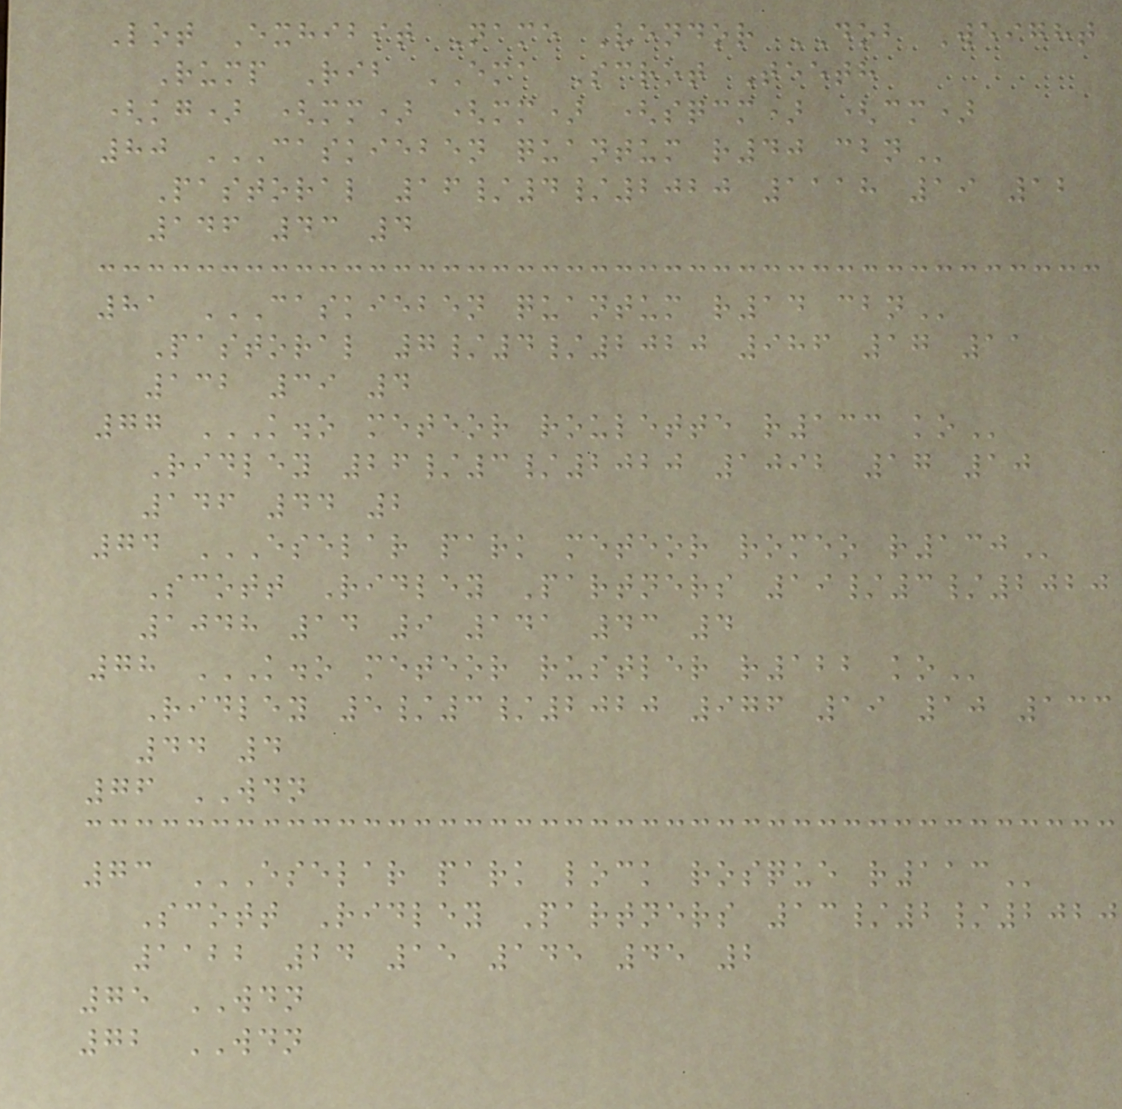Lot Exhibit Name Vendor DOB Weight
Rump Rib EMA Scrot Teeth
(kg) (mm) (mm) (sqcm) (cm)
80 CASKIEBEN QUANTUM R40 CBN
Pastoral 16/4/2020 1118 19 12
146 43 4
81 CASKIEBEN QUANTUM R14 CBN
Pastoral 7/4/2020 986 17 11
132 39 4
77 K.O METEOR ROULETTE R133 KO
Ridley 26/3/2020 1092 17 10
146 44 2
74 ESELAR PARK METEOR ROMEO R130
Scott Ridley Partners 19/3/2020
1048 14 9 141 43 4
78 K.O METEOR RUSTLER R122 KO
Ridley 5/3/2020 976 19 10 133
44 4
76 WDN
73 ESELAR PARK LOCK ROSQUE R113
Scott Ridley Partners 13/2/2020
1122 24 15 145 45 2
75 WDN
72 WDN
